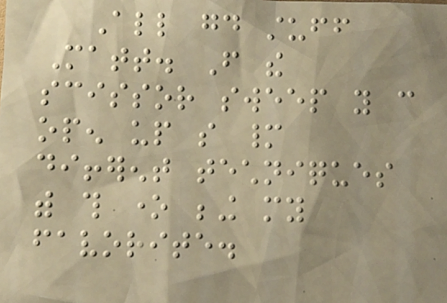All good stuff
Matt. From the
scissor sweep you can
open up so many
different techniques
with this one being my
favorite.
